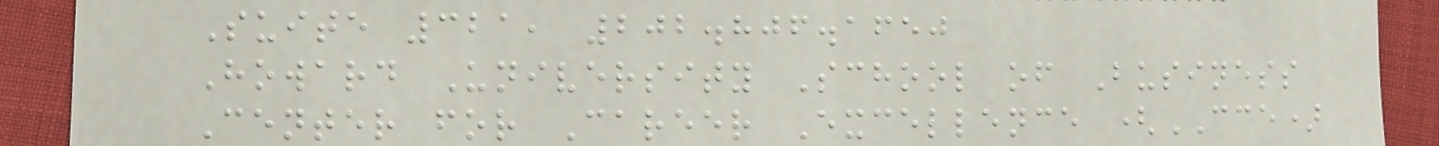Suite 321, 202.806.1650
Howard University School of Business
Center for Career Excellence (CCE)
